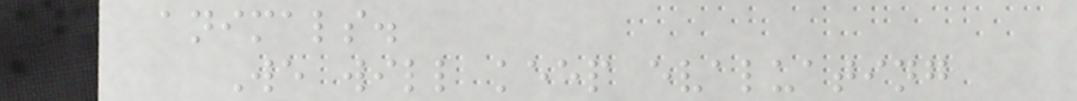animals.
We will keep evaluating
